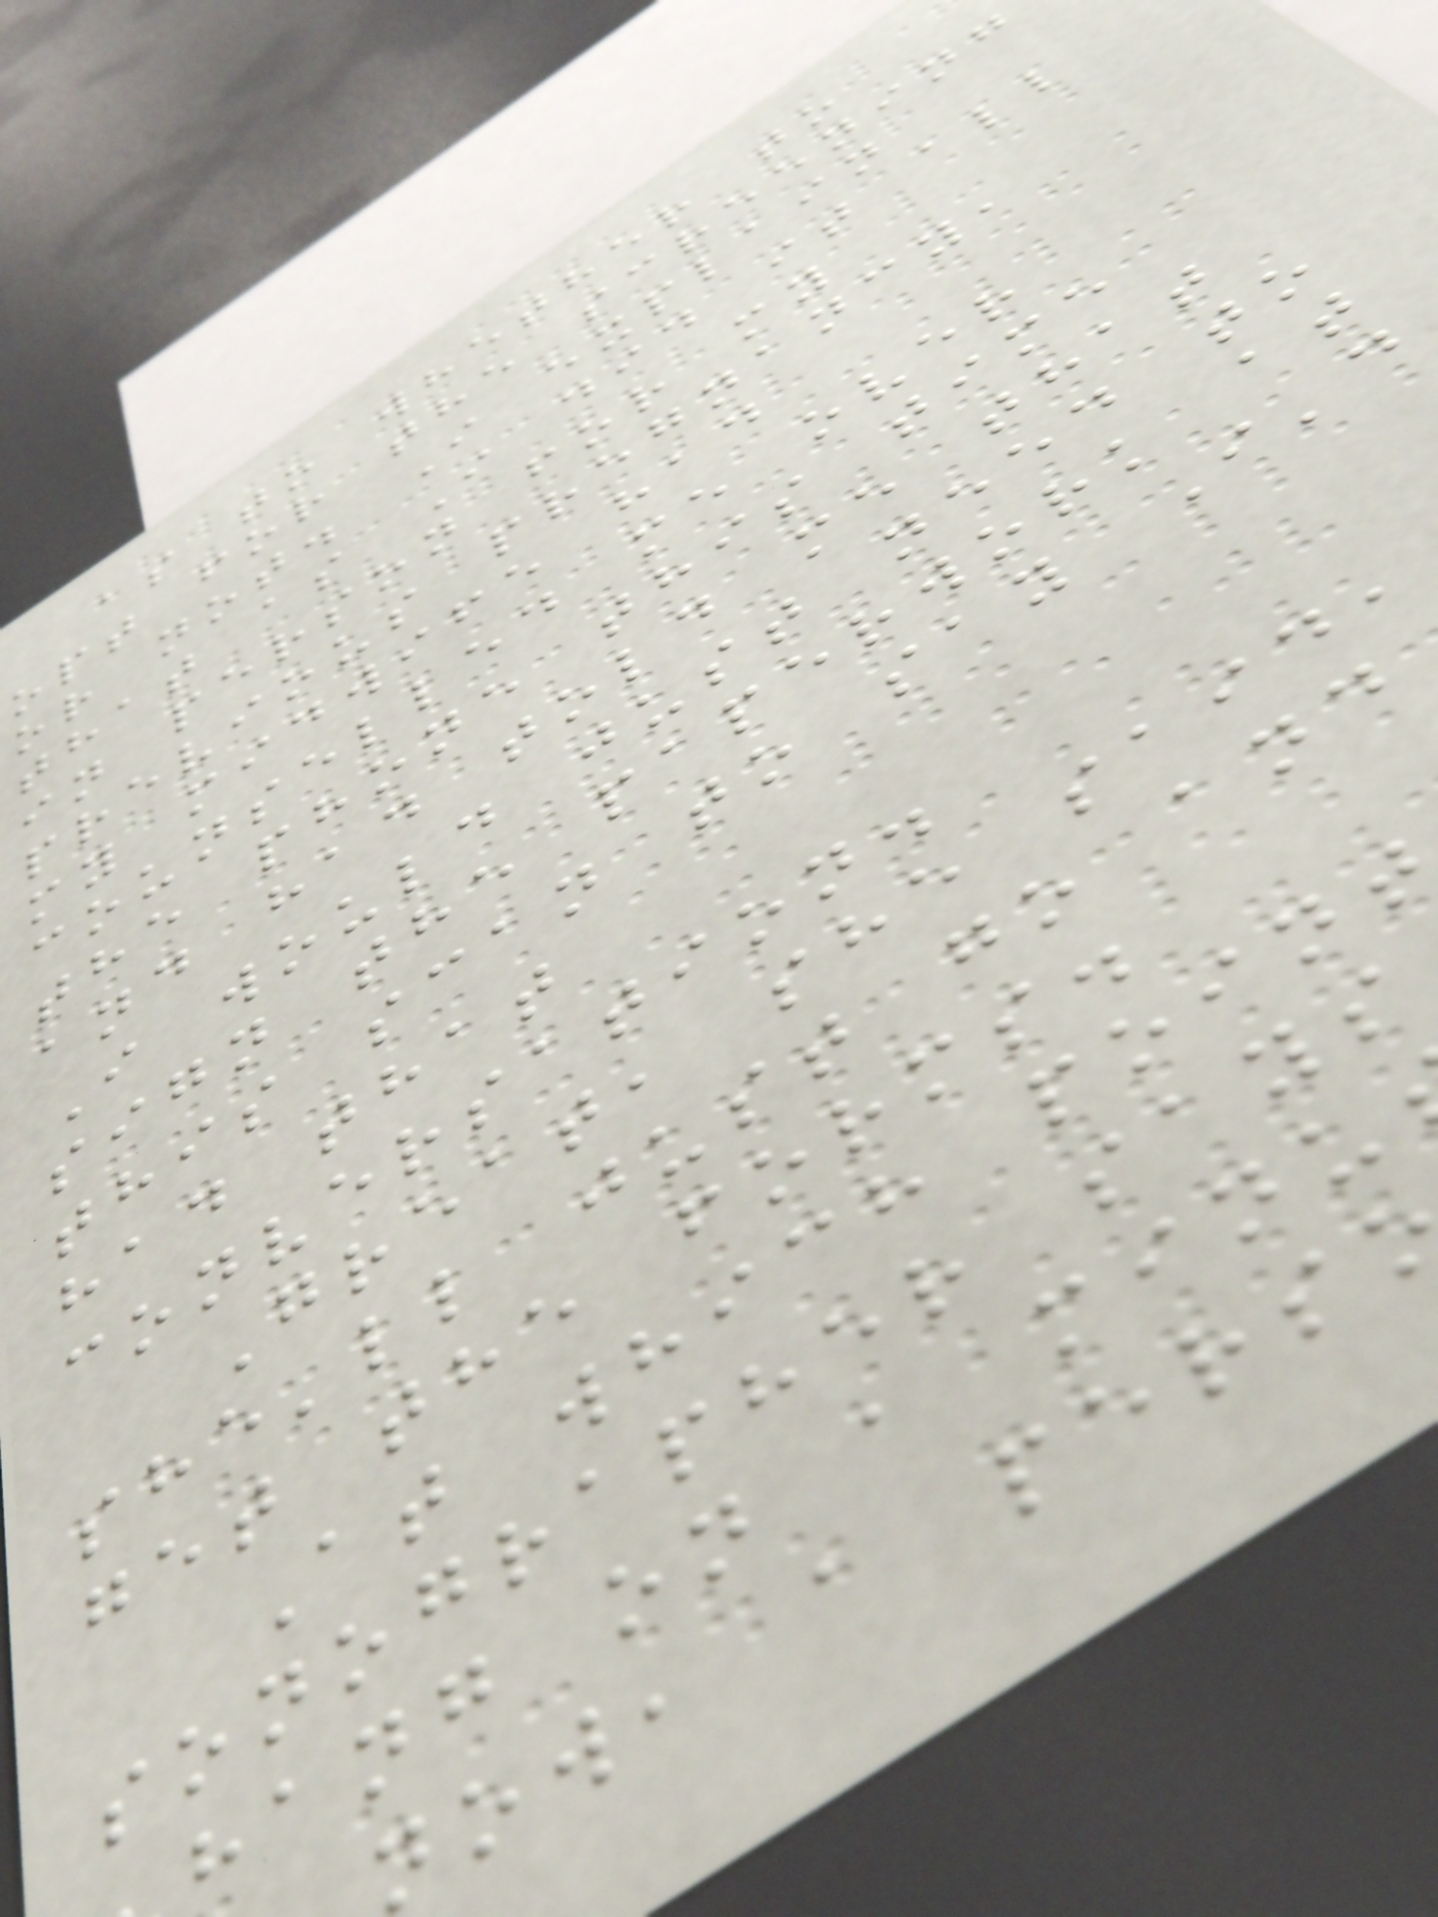as to whether to
opt for the screening
or not. I explain
that as I did it all
in person for my
previous pregnancy,
my midwife had
counselled me over
the phone this time
and had told me that
I would just need to
sign the paperwork at
this scan to say I'd
had that
conversation.
Great, she said,
she'll just go and
get the forms.
At which point
sonographer says
hang on a minu
now, a pers
